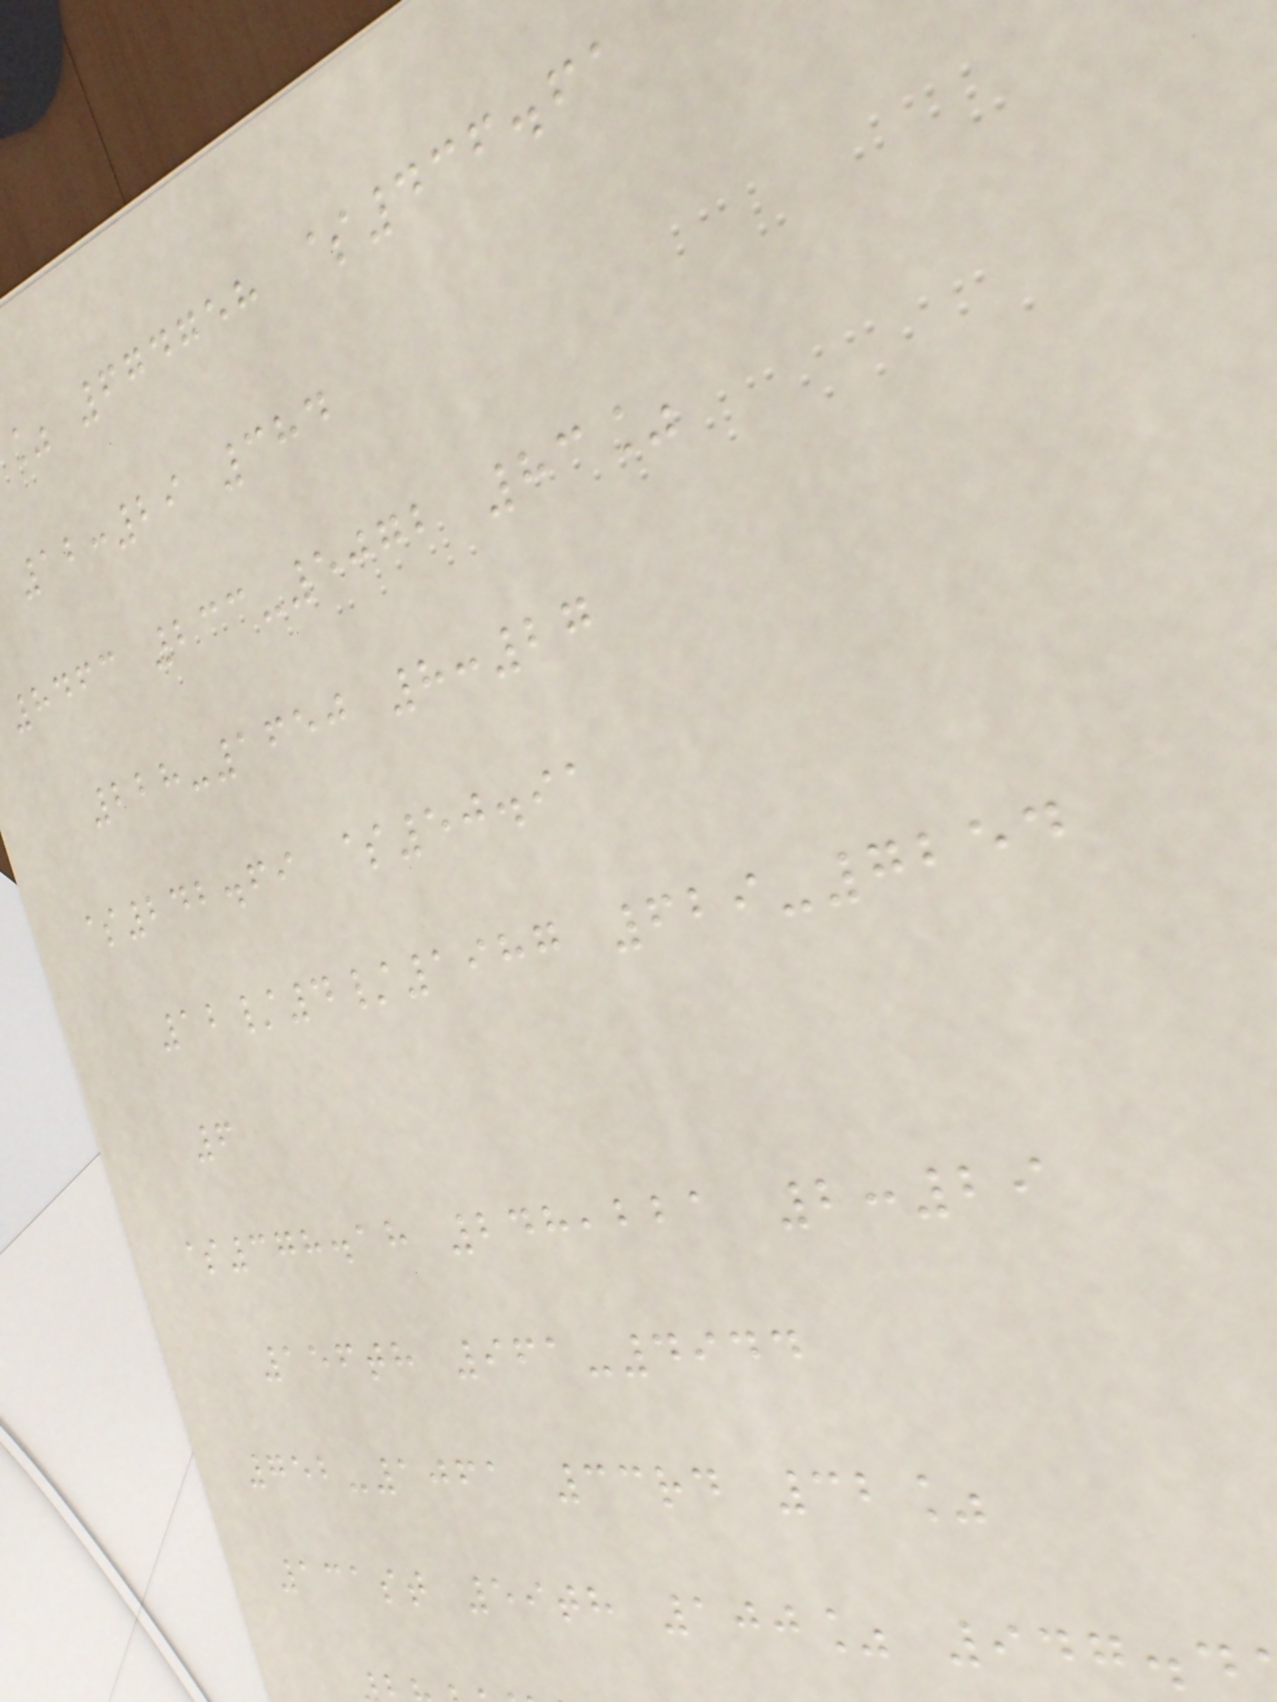% 674758 $436.61
12:29 384
8463 233-5072 83%
228-1650 8:27
$242.69 $50.91
12/4/1987 629-7254
6
$378.18 248,221 2:29
156th 961-4944
752-1061 33rd 32%
131st 59th 100% 947.4
